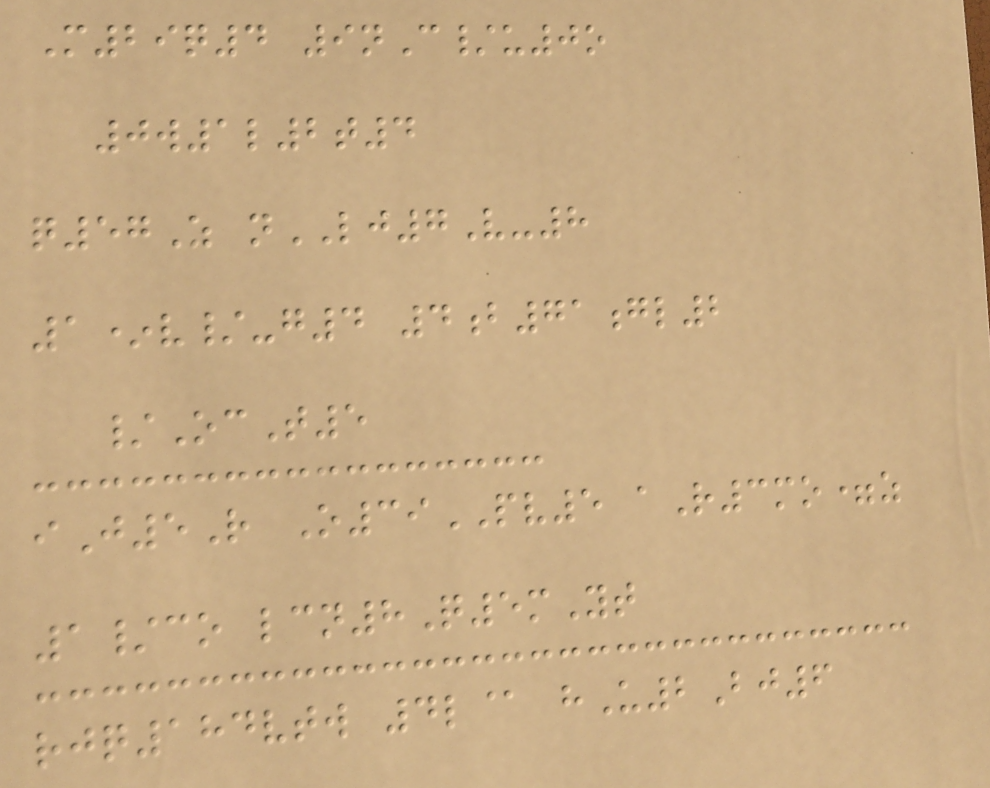M29q4 9nC/u0o
0w1l2t4
q57Z nLJ7V-8
1*v/-g4 4b71gl2
/OcT5
iJ5R O39PV5 aR3mo=z
1/co lcn8Q5mYt
rjq184vtw 4l@ hU2Bj6
